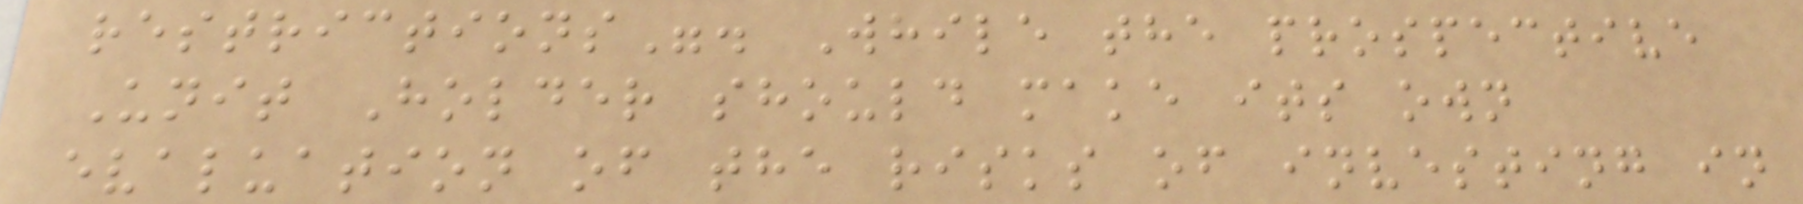restrictions". While the prospective
Unit Holder should make its own
evaluation of the risks of investing in
